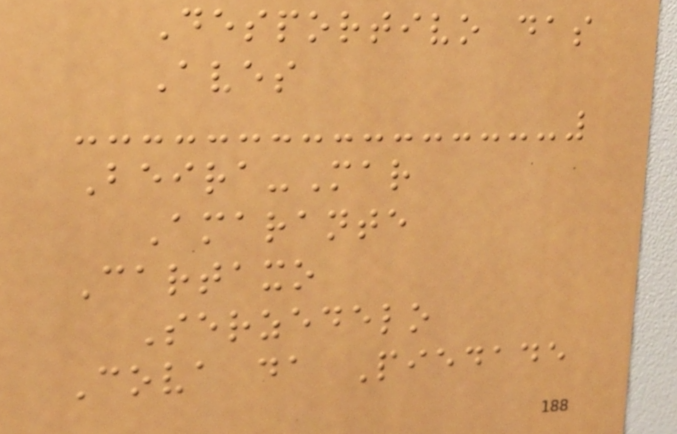Desportivo das
Aves
Beira-Mar
Amarante
Cartaxo
Serzedelo
Cova da Piedade
